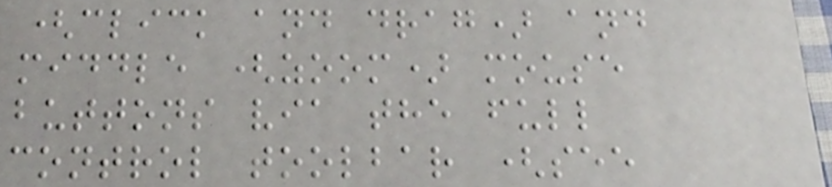(click and drag) and
middle (zoom) mouse
buttons via the full
control toolbar (see
